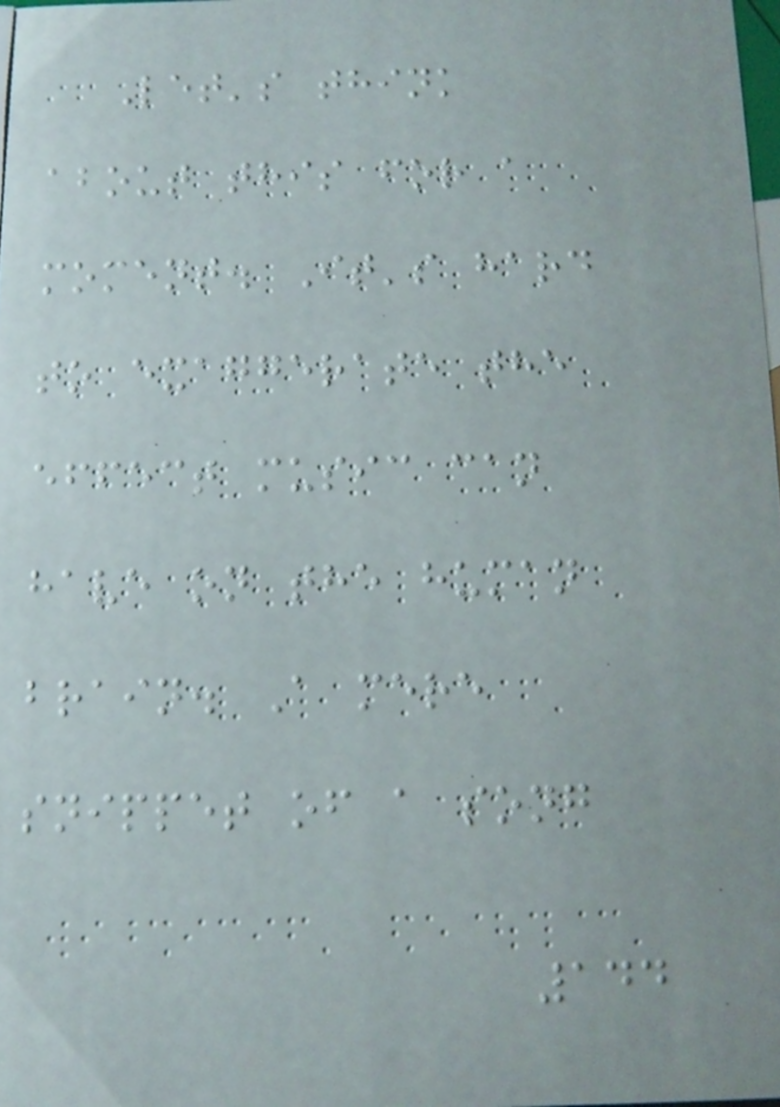Let's think
about this for a
moment. It's hard
to exaggerate the
effect music can
have on the human
brain. A mere
snippet of a song
144
